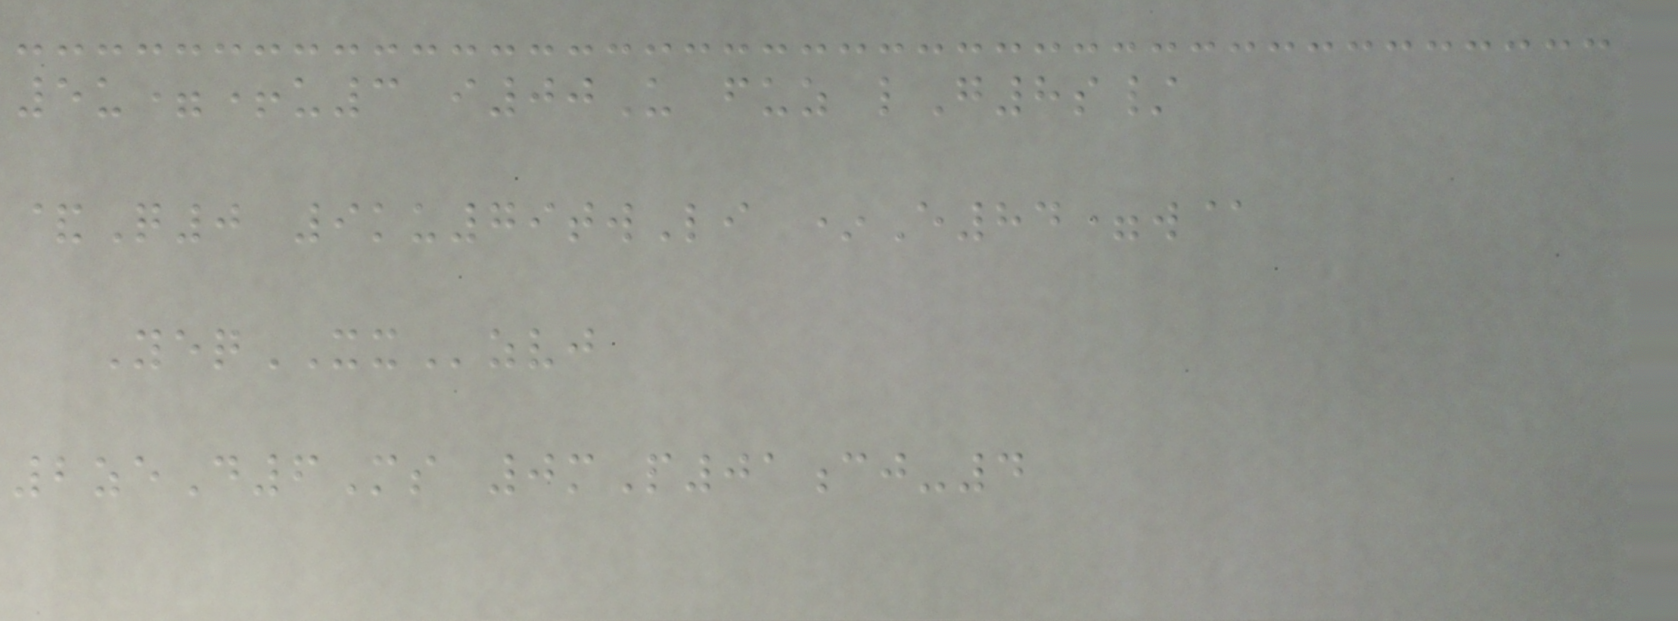5u=+u3 i00U fuz lG8s/
&Q0 9ku79twLi *E84=w@
YeqXXzvj
2zeD6Ms 0mP01cj-4
